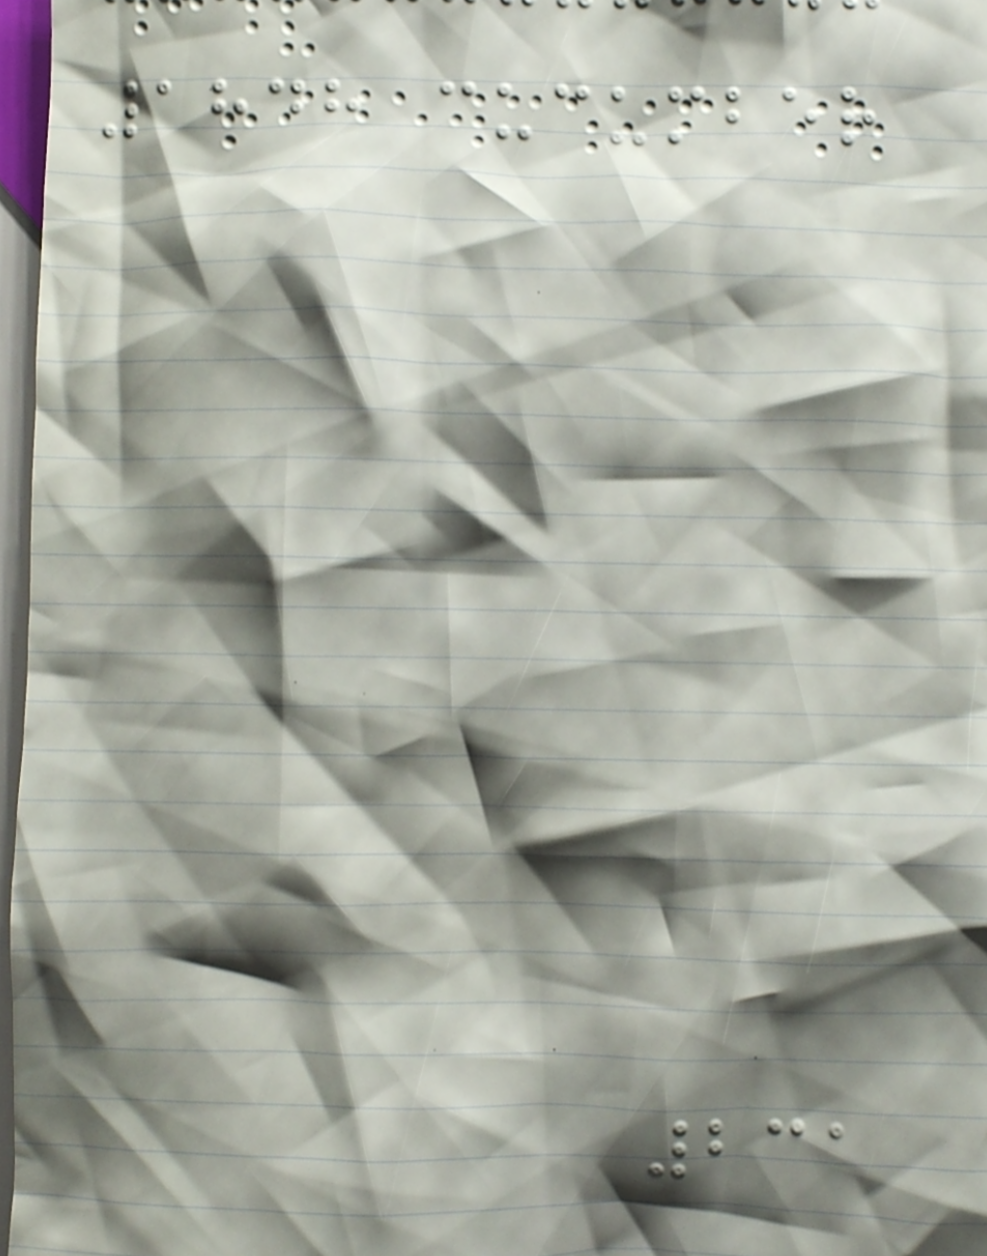1848 cucumber
231
